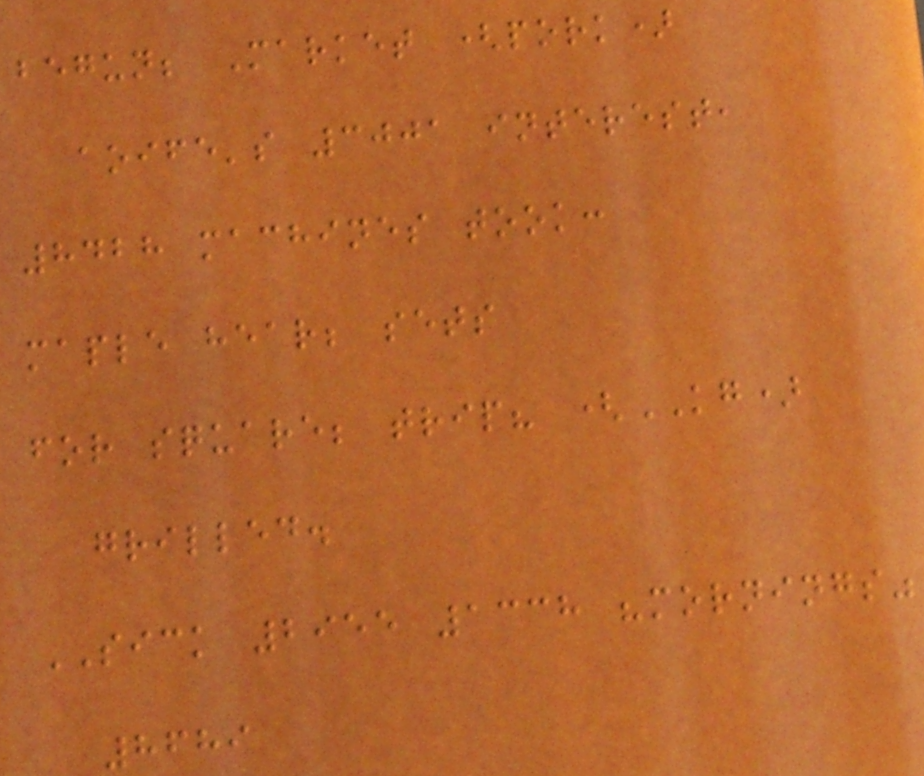begun; Market (pork)
aoife's 3001 interest,
8428 machines took:
maple hear; sets
for square; trip? (KG)
grilled.
SICK 2955 1338 "mornings"
8689
